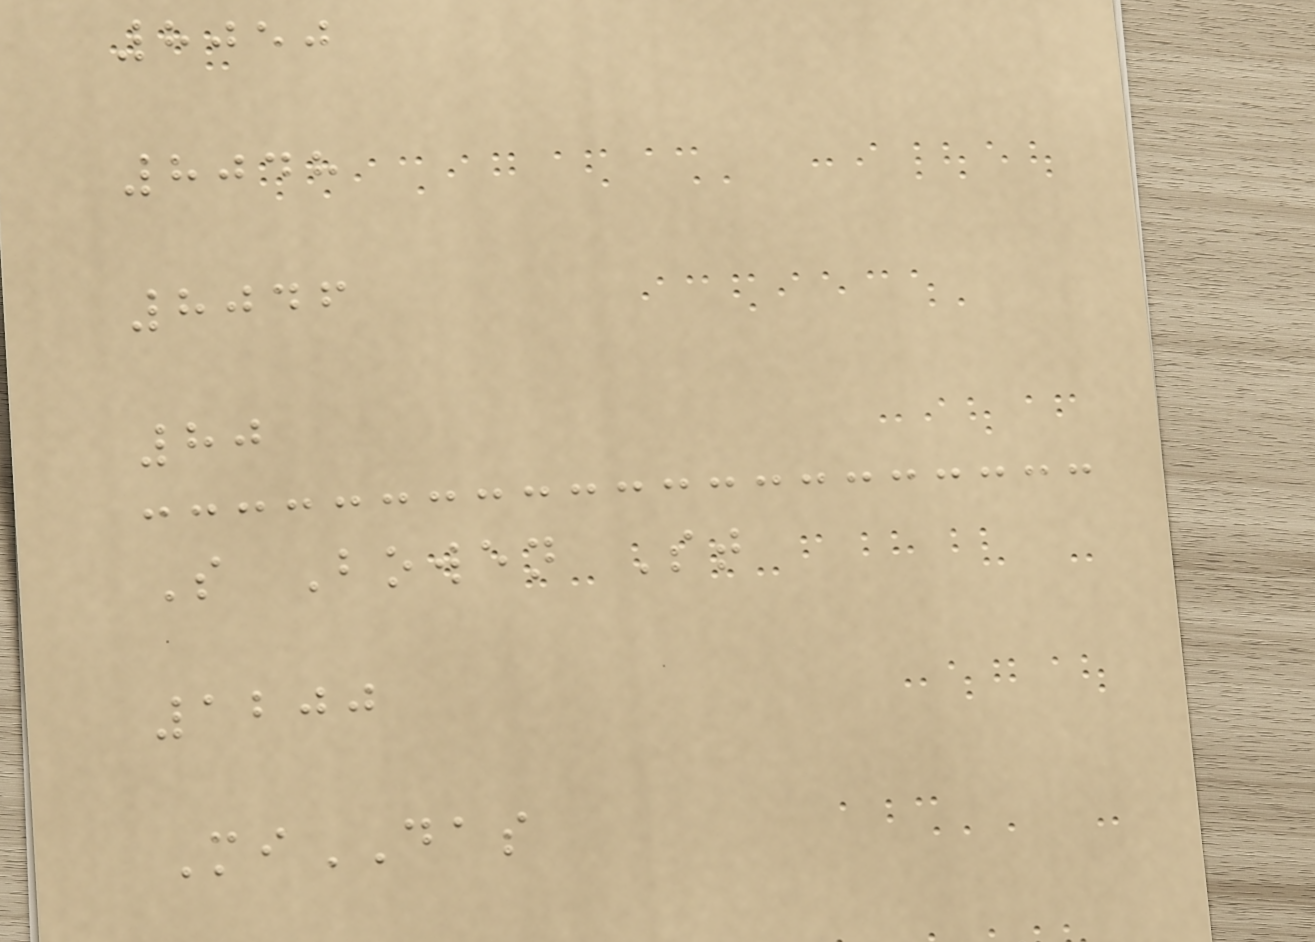8050
8048
8046
80
S Bowen St
1200
MiDAS
